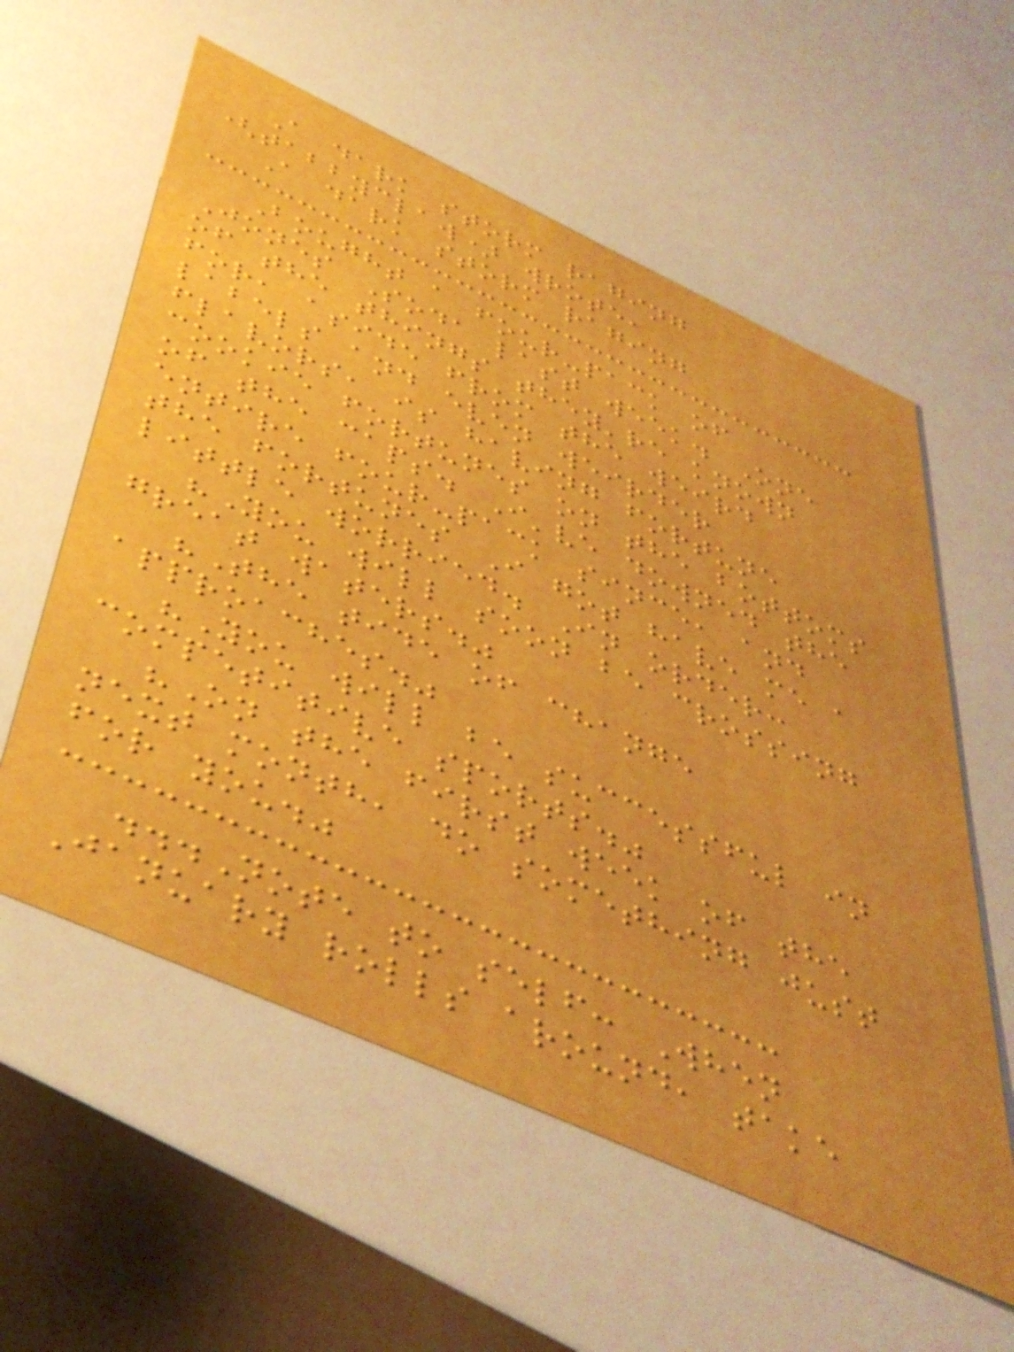A dark storm raging
(tabbyclaw) wrote,
A dark storm raging
Bought a four-pack of
Jones Soda last week. One
of the things they're known
for, aside from the weird
labels and even weirder
flavors, is having fortune
cookie fortunes on the bottoms
of the caps. I've downed the
entire four-pack since, and
the fortunes I got have me a
little worried. In order:
"You will soon be crossing
great waters."
"The tide of change
approaches."
"You will be successful in
competitive sports."
"On the first week of the
next month, do something just
for you."
...Note to self: When
January rolls around, take
